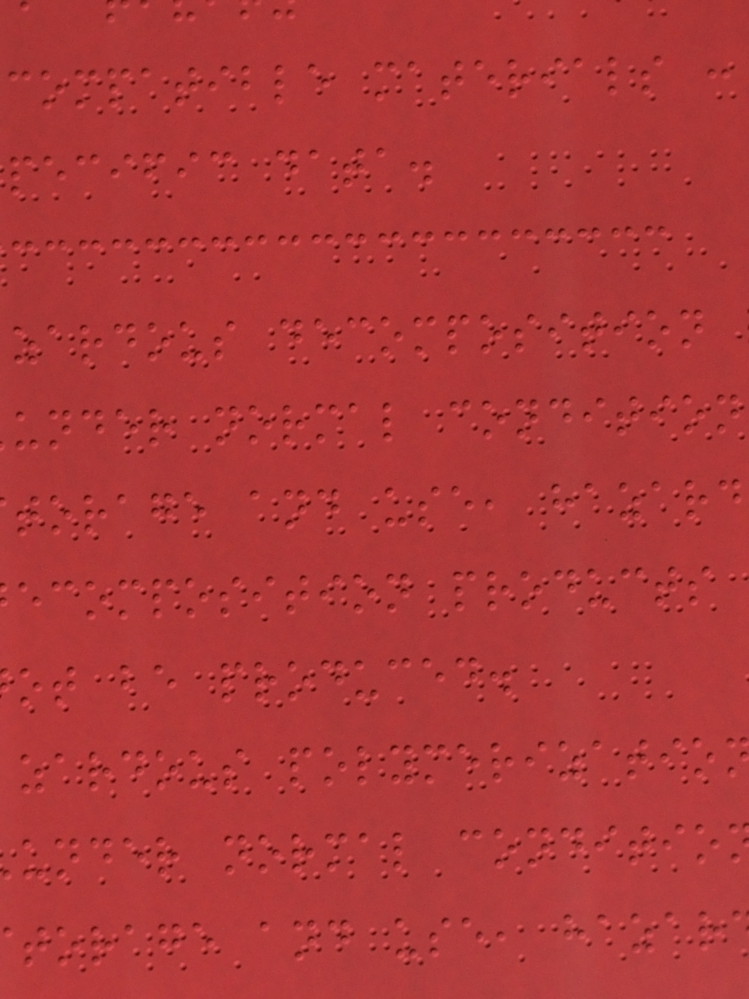compatible materials :
pecific data.
zardous decomposition
under normal condition
torage and use, hazard
ecomposition products
ot be produced.
zardous polymerizatio
under normal conditio
torage and use, hazar
